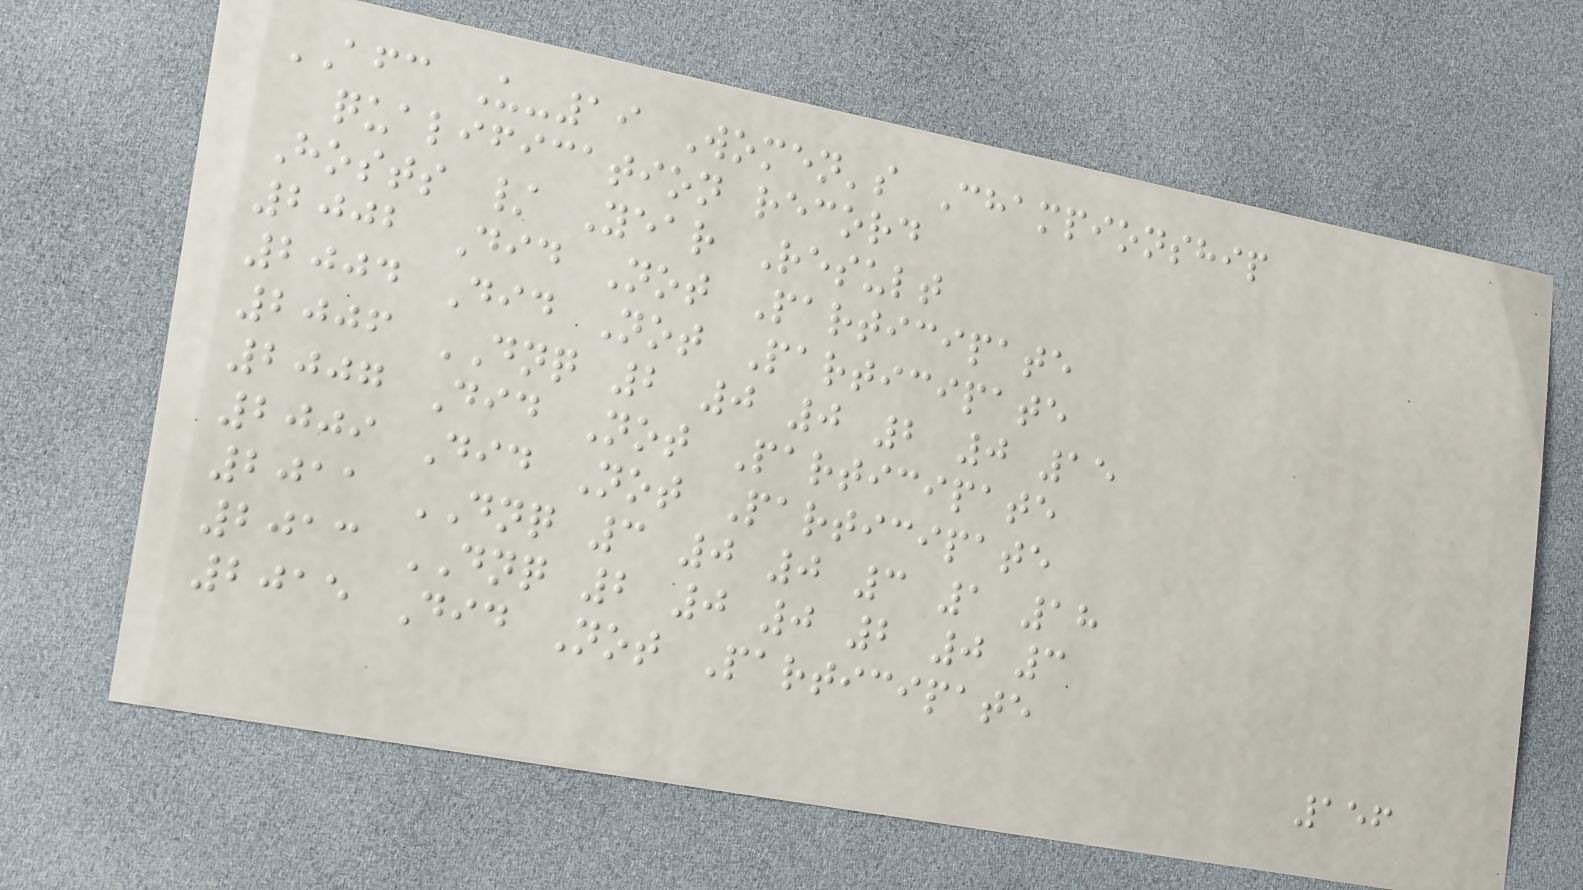AFC U-19 Women's Championship
qualification record
Hosts / Year Result
2002 Did Not Participate
2004 Did Not Participate
2006 DNQ 2 0 0 2 0 15
2007 Did Not Participate
2009 Did Not Participate
2011 DNQ 3 0 0 3 1 18
2013 DNQ 2 0 0 2 0 3
2015 Did Not Participate
156
